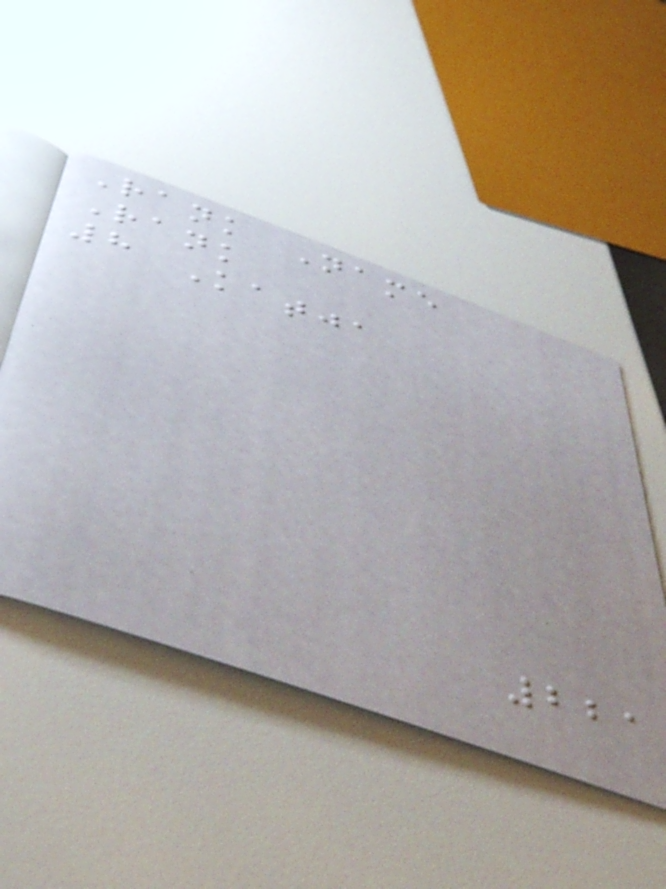Rank Name
Rank
8 Katja
221
